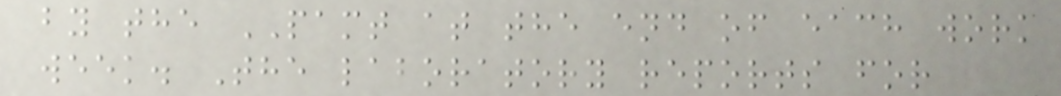by the PAMT at the end of each work
week. The laboratory reports for
